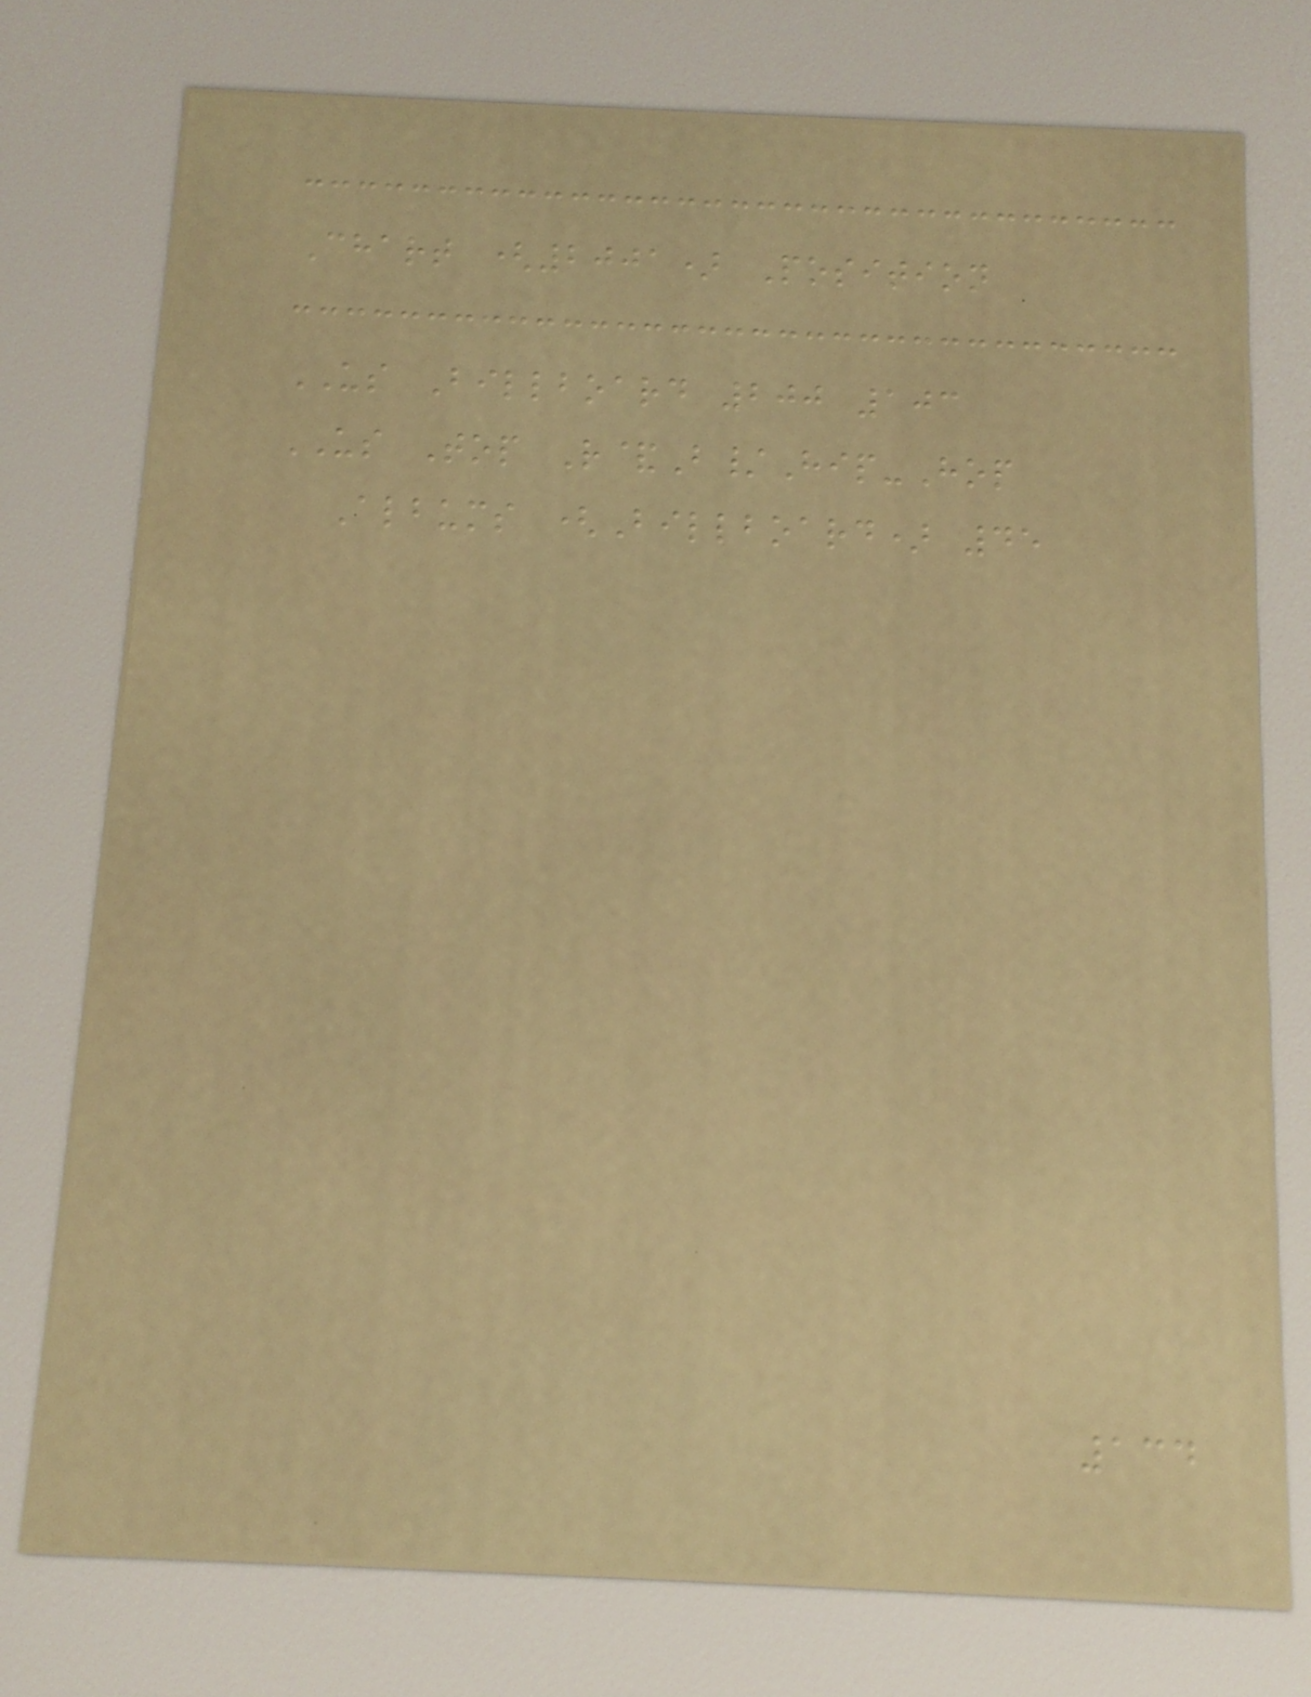Chart (2001) Position
US Billboard 200 103
US Top R&B/Hip-Hop
Albums (Billboard) 45
134
